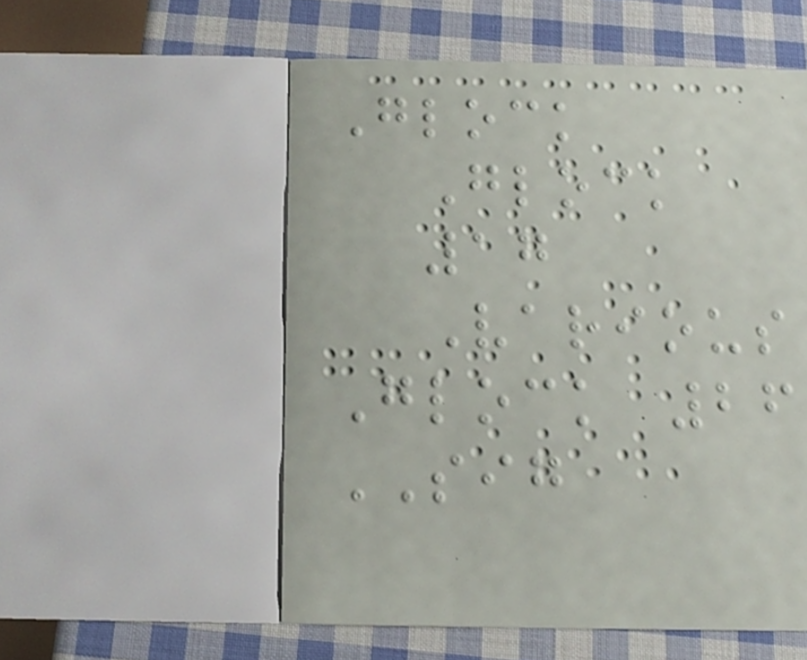Glock
Glock
17
Various
Glock 26
SIG
